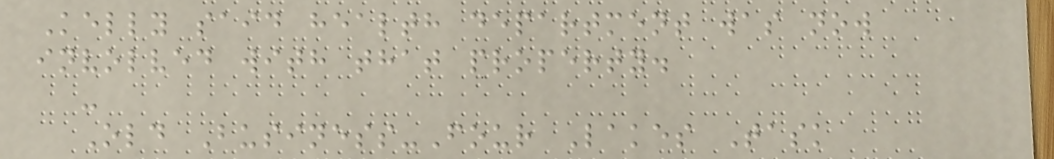Kelly said health department was now
involved with that property.
-
Old Business-Four Lakes Task
